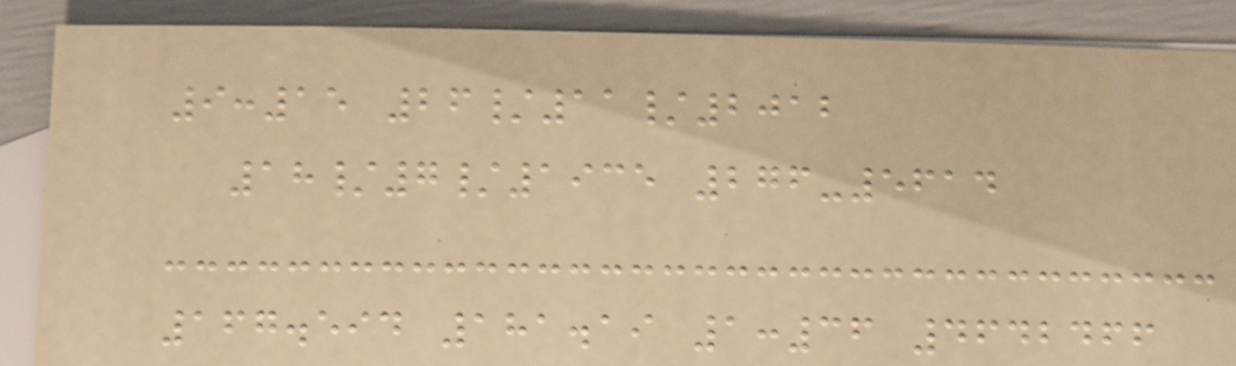9:15 26/11/2012
18/7/1935 276-5614
167.594 181.19 1:36 4642466
